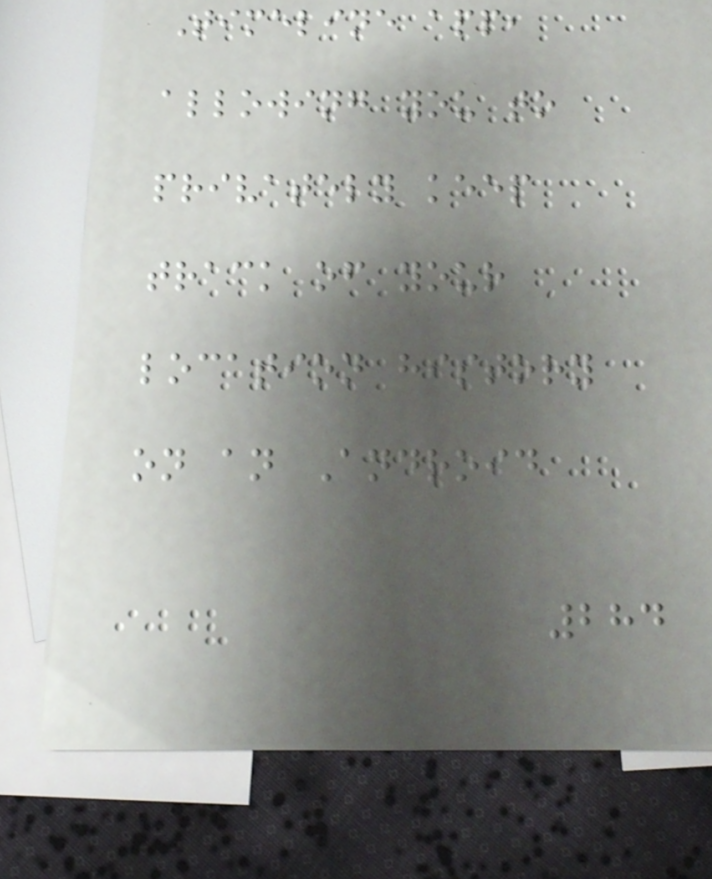Timeline app,
allowing you to
privately keep
track of your
location history
on an Android
284
